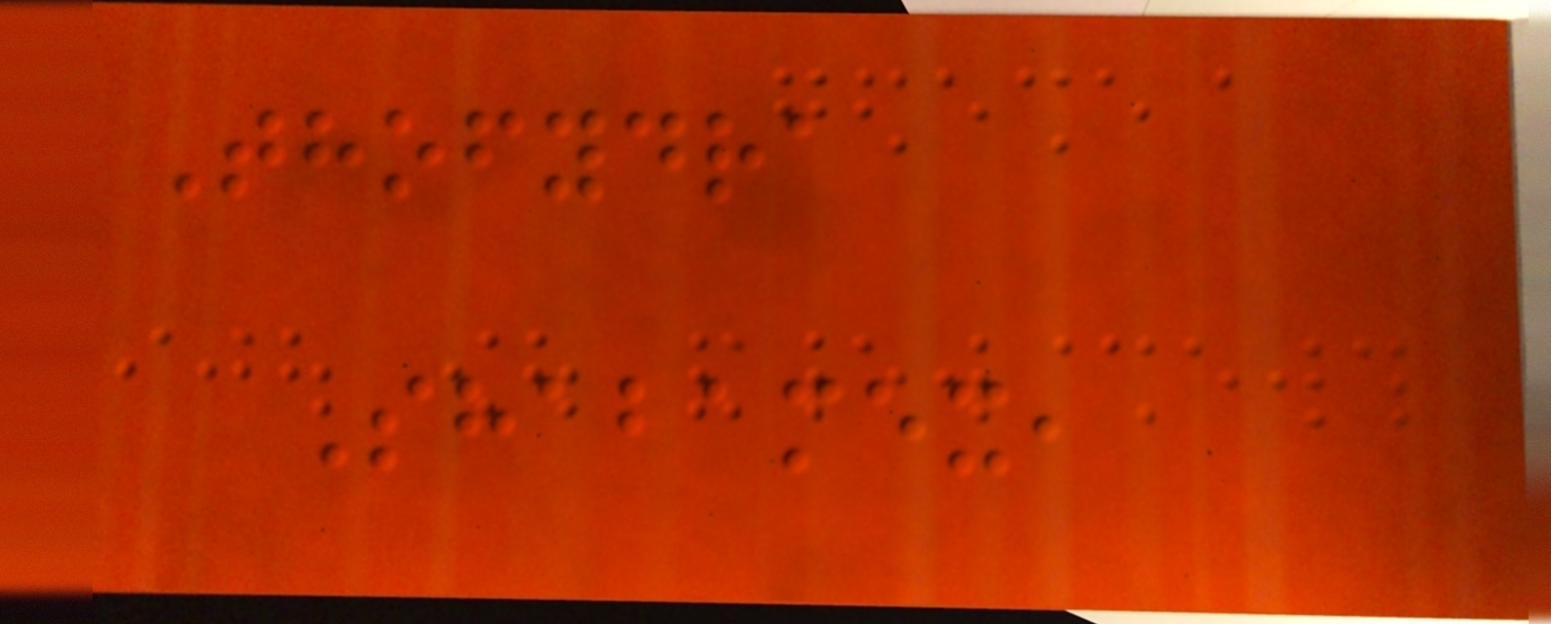Thofydra
Shabamex,
